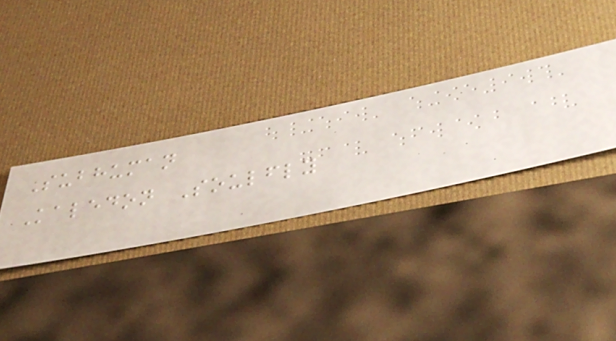Subhuman
Kaledon Soulfly
